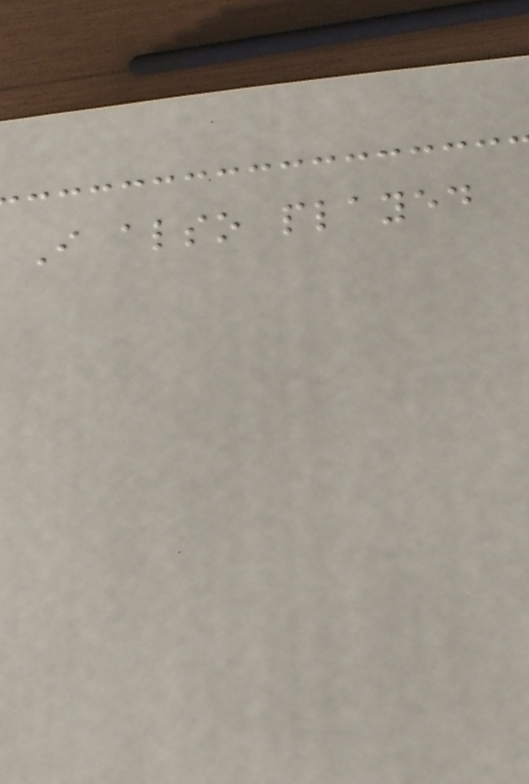I also played
